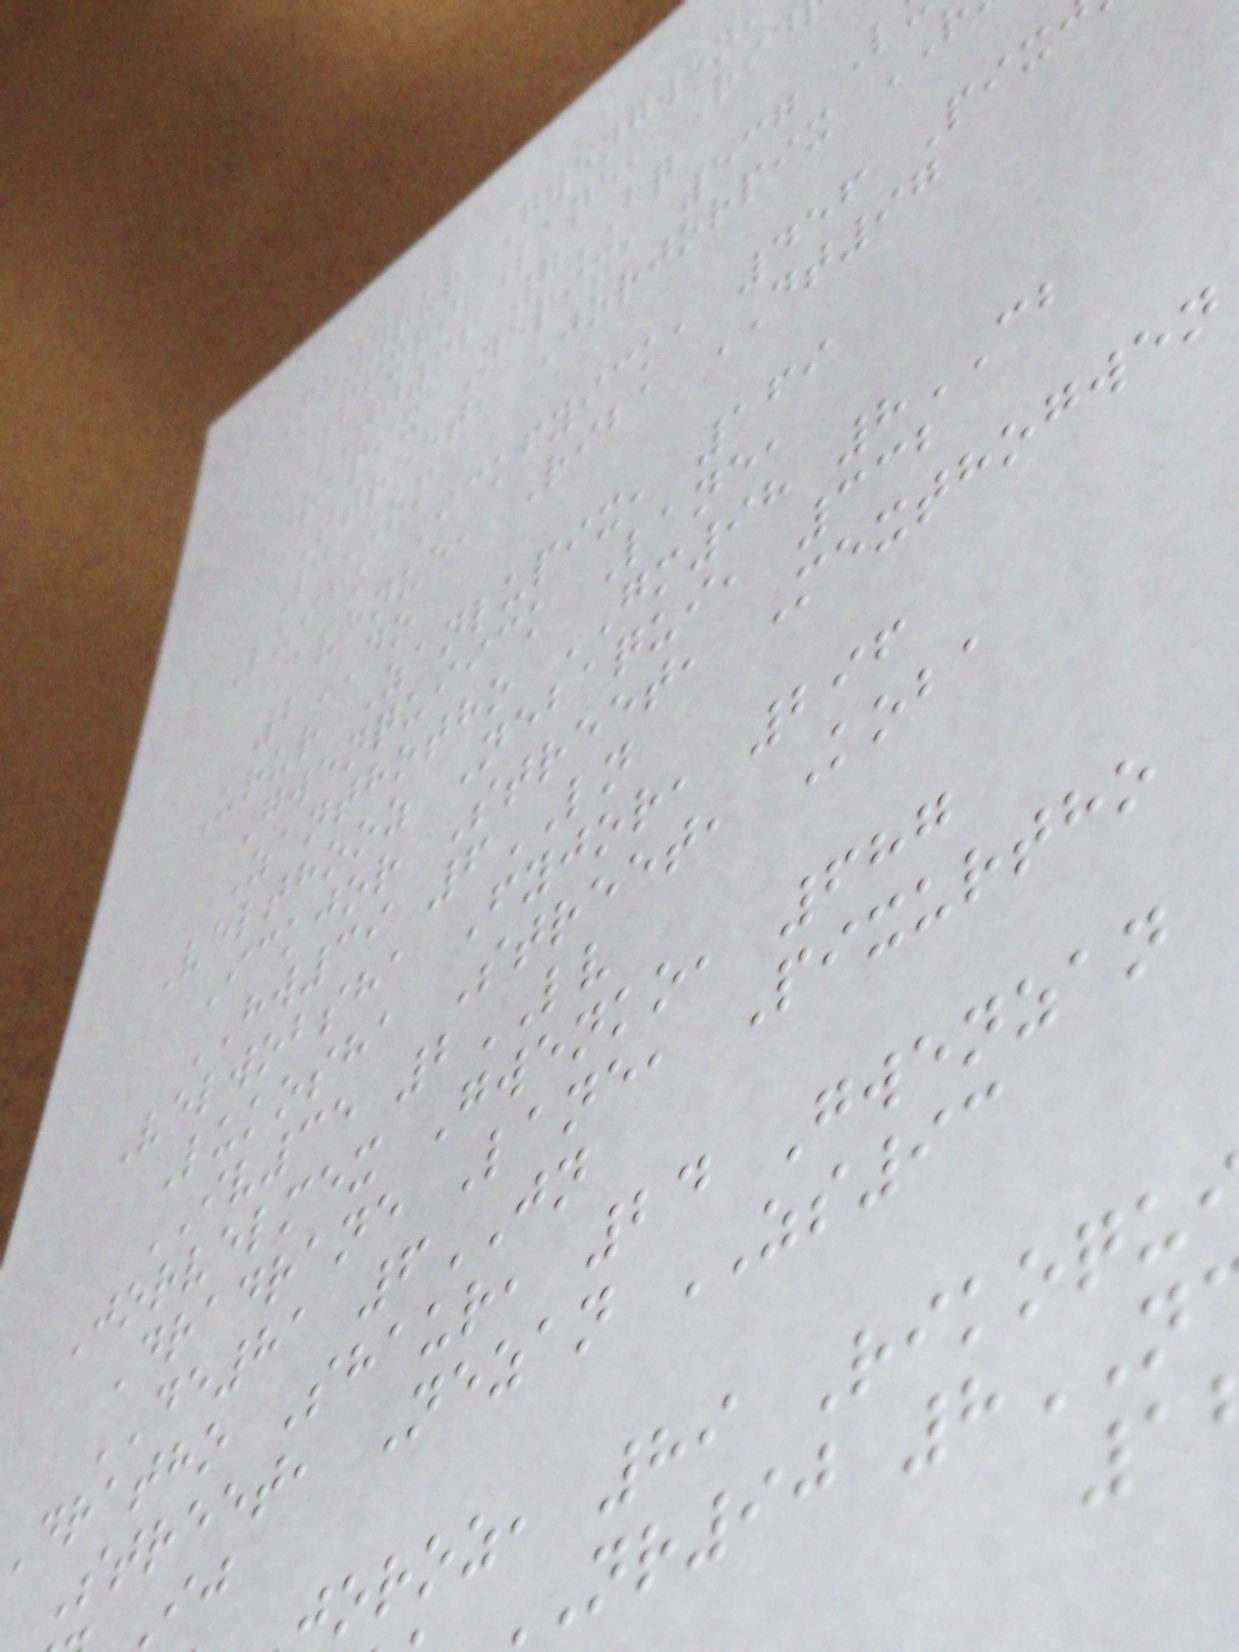Mexurur Gwengwen
Pixri Lane, Rid
TJ32 7BQ
Drapix Nepix, 537 L
Street, Jorjorpix
3OM
Luick Ickfyick, 456 Pix
Avenue, Riba DT97
2DO
Urur Zanlupix, 169
Gwenquiick Lane,
Zanthotho GM98 8CB
Velthooz Nebaqui, 332
Ickjor Street, Mexthogwen
HW39 6LN
Velwobsha Fyjor, 296
Lukosha Street, Koba
IV35 2LV
Jorvelmex Gwenko, 687
Dradrane Lane, Pixurtho
DE81 6JN
dratho Shaur, 24 Gwenzan
Street, Nezan ZS93
oroz, 89 Rikoqu
nr90 8
